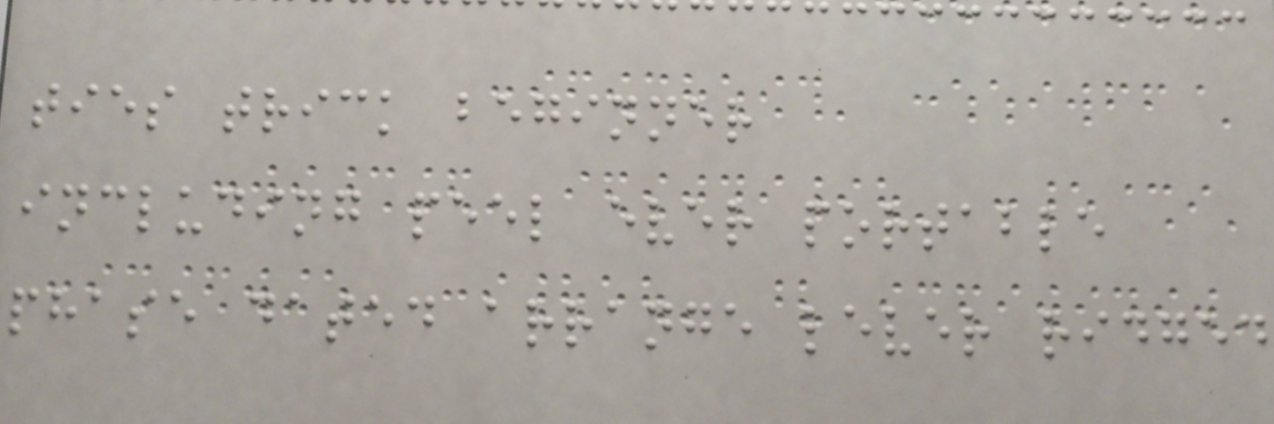ties trick beginner
including peel ever portable
phase dated arrange lever ridged
